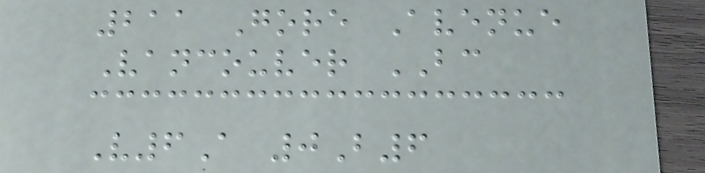211 Gore Avenue
Vancouver BC
V6A 0B6
